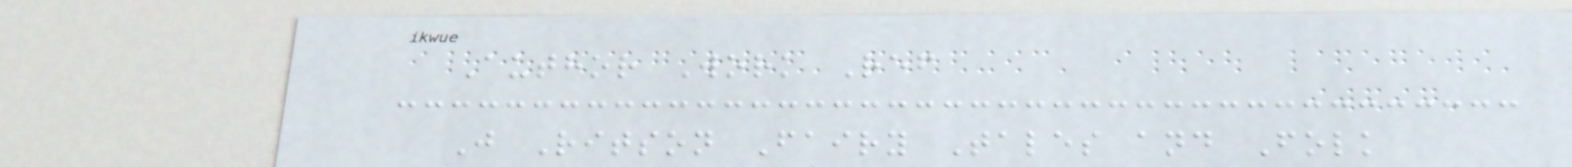Author Work Ref
J Ritson Fairy Tales and Folk
